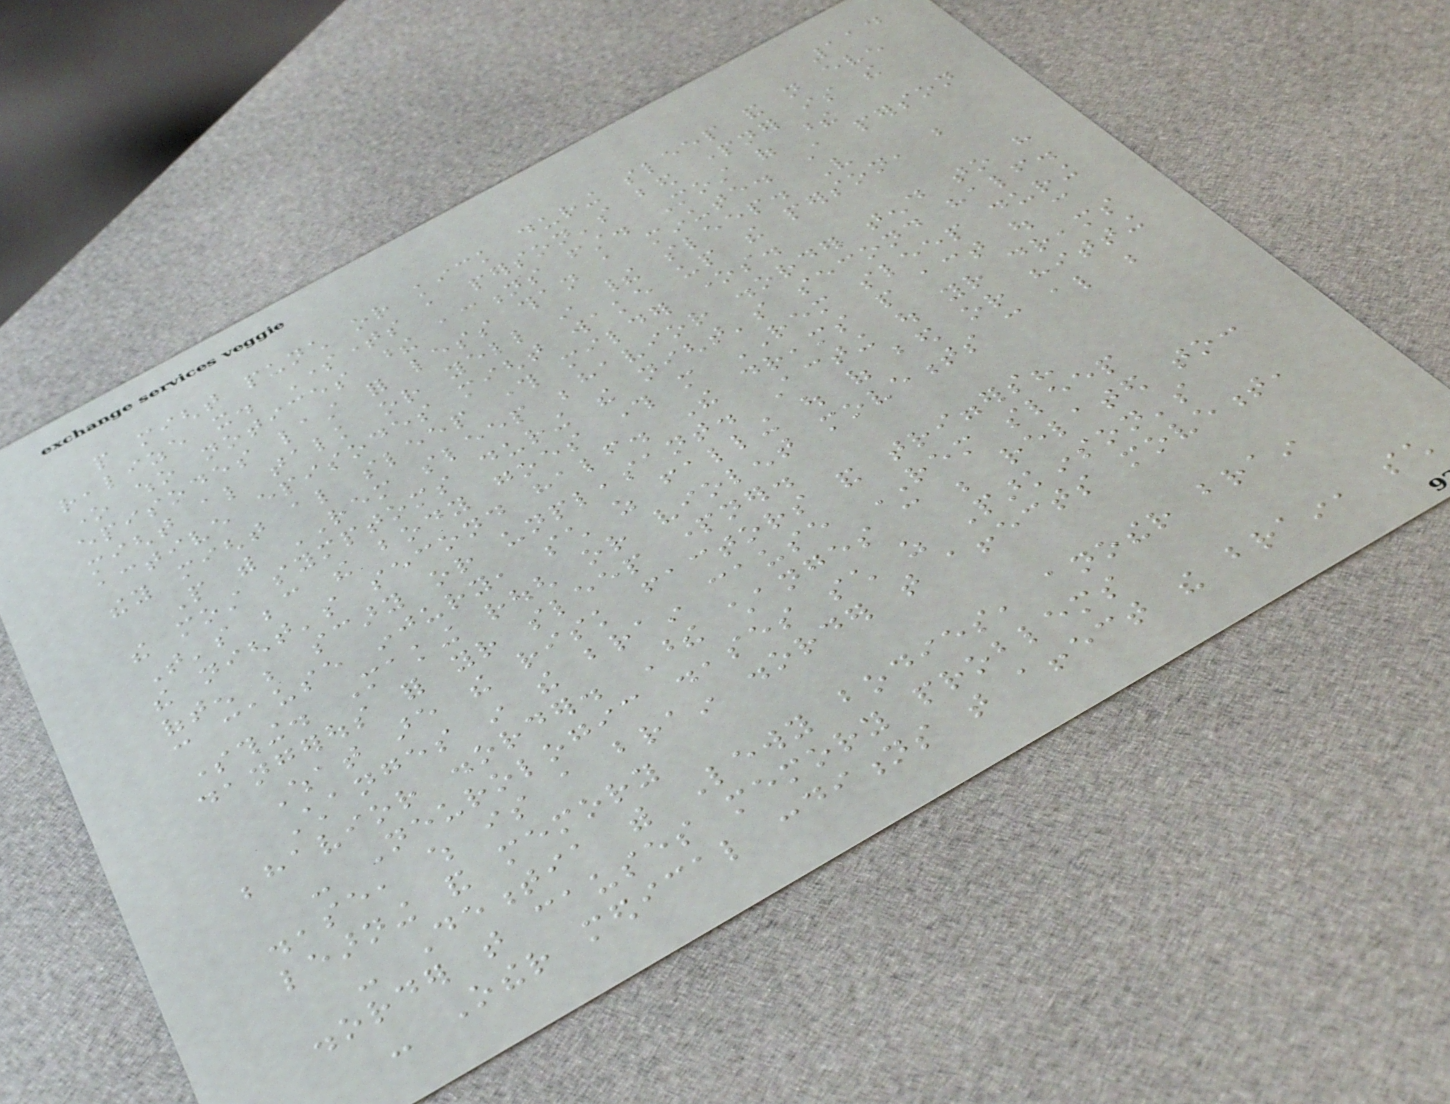114
people might punch or kick during sleep and not even
realize it. Sometimes a person's bed partner is the
one who notices these actions first. Most of these
episodes last for less than a minute. A person
might also talk or yell in their sleep. Very
active episodes might wake up the person, but
they might also sleep through milder ones.
People with REM sleep behavior disorder tend to have
the most symptoms during the night's second half.
That's because the body goes through more REM sleep during
the night's second half. The dreams people act out can
often be scary or unpleasant. Acting out your dreams
can cause injury, such as falling out of bed or hitting
something. Making rough or violent movements can also be
dangerous for your sleep partner.
What are the risk factors and triggers?
Changes in the brain cause REM sleep
behavior disorder. These changes can be related to:
- Neurologic diseases such as Parkinson's
disease, which is a brain disorder that affects movement,
learning and memory
- Dementia with Lewy bodies, another brain
disorder that causes memory problems
- Other medical conditions that affect the brain, such
